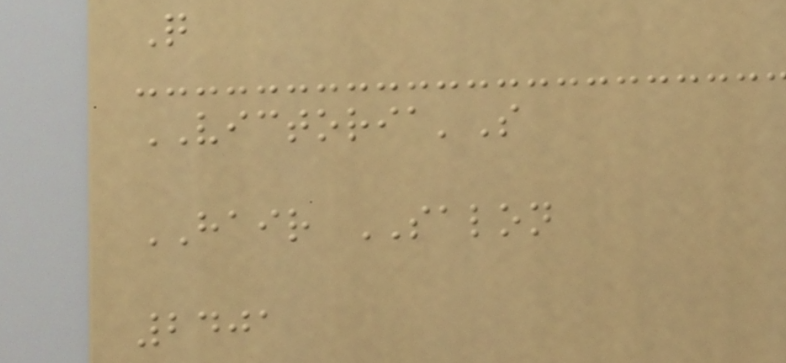Q
VICTORIA'S
HAIR SALON
2401
